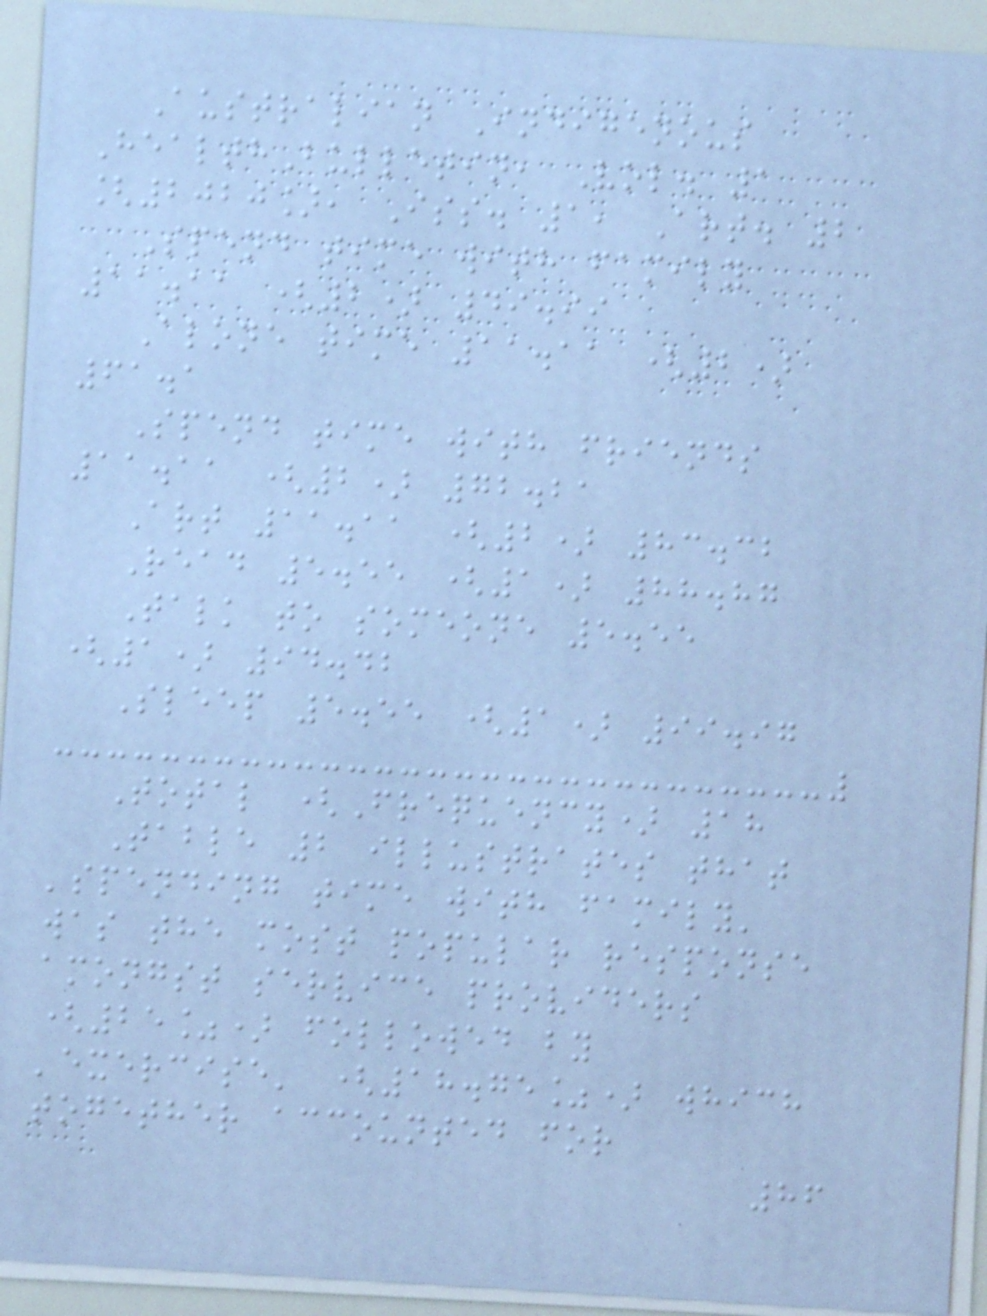Australian Indigenous
HealthBulletin, Vol. 1
[2020], Iss. 1, Art. 2
Spend time with family
11.11 (2) 49.99
Alone time 11.11 (2)
61.1
Spend time with friends
11.11 (2) 72.21
Art 11.11 (2) 83.32
Read 5.55 (1) 88.87
Talk to someone 5.55
(1) 94.42
Sleep 5.55 (1) 99.97
Total (Frequency) 18
Table 2 illustrates that
'spending time with family'
was the most popular response
amongst service providers
(25%) followed by
'exercise' (18.75%) which
together accounted for
86
